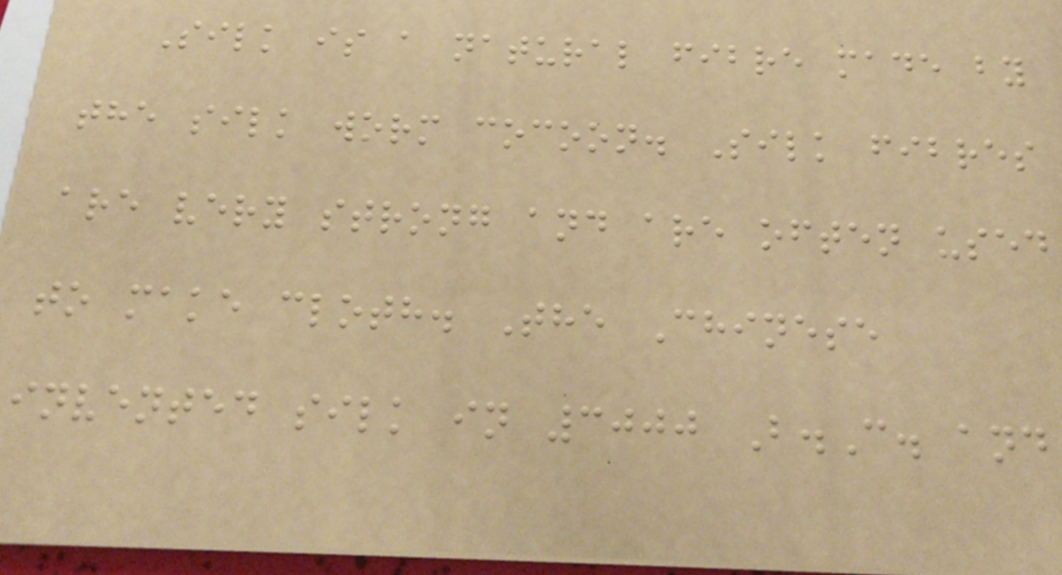Silk is a natural fibre made by
the silk worm cocoon. Silk fibres
are very strong and are often used
to make cloth. The Chinese
invented silk in 3000 B.C. and
